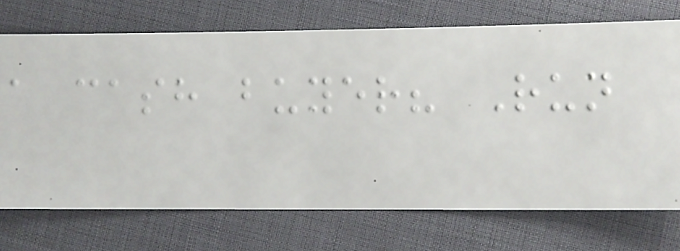a cash buyer? Run
